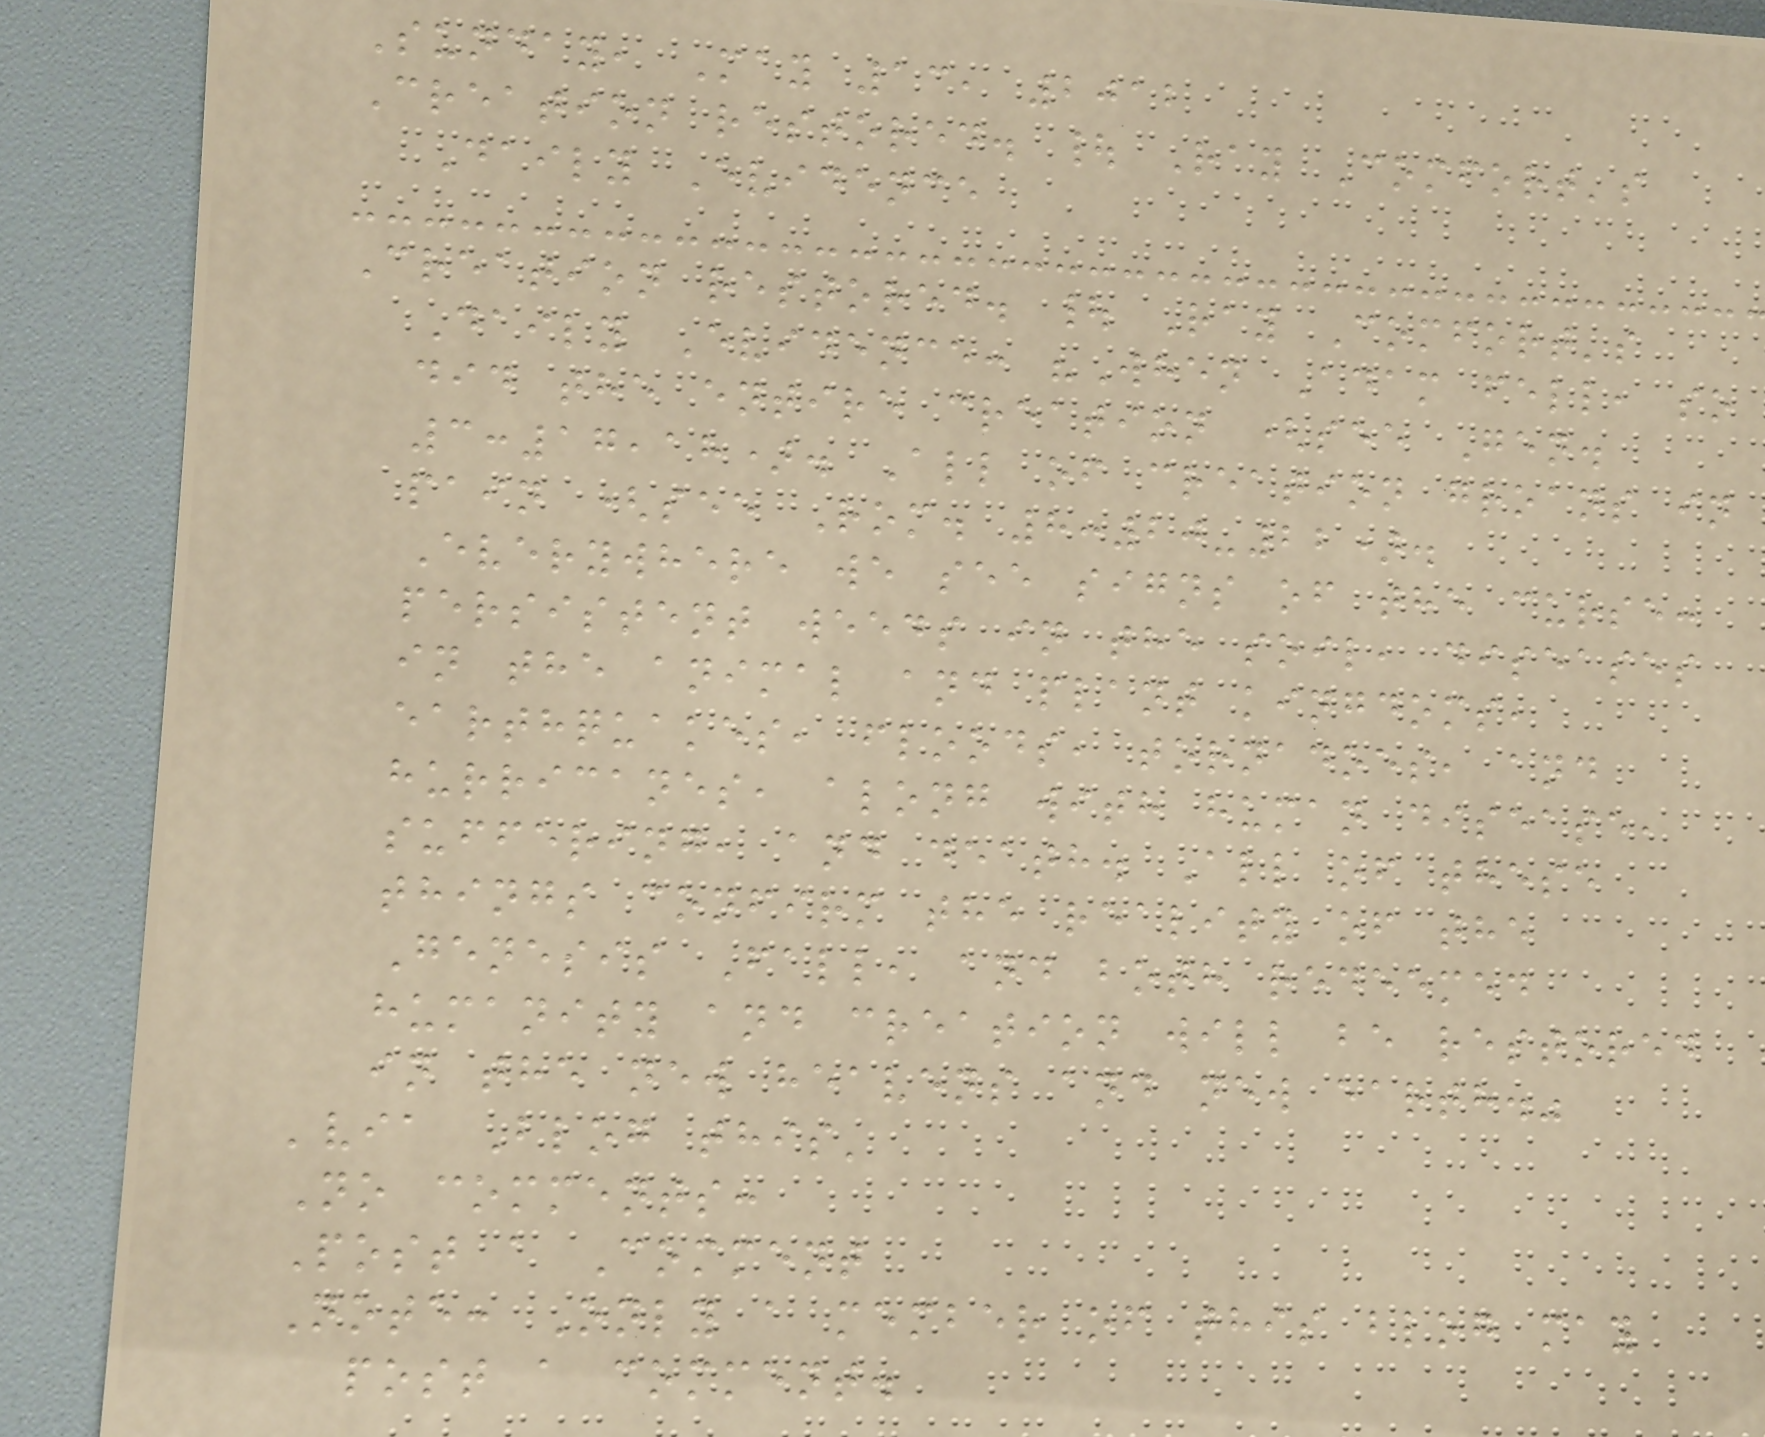Sunday, May 13, 2012
Creation restored. | Ray Comfort's
Daily Evidence
Creation restored. | Ray Comfort's
Daily Evidence: "When Adam fell, so
did the entire creation (see Gen.
3:17,18). All of creation groans in
pain (see Rom. 8:20-22).
Everywhere we see signs of the curse:
persistent weeds in the soil, diseases
in the animal and plant kingdoms,
earthquakes, floods, tornadoes, and
hurricanes, along with human disease,
suffering, and death. All of these
things confirm the reality of the
Genesis Fall, and both redeemed
humanity and creation will be restored
in the new heavens and new earth."
'via Blog this'
No comments:
Post a Comment
Note: Only a member of this blog may
post a comment.
